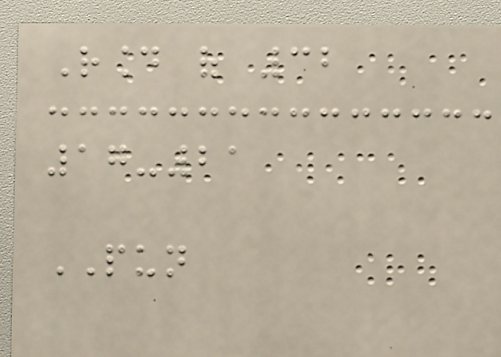Round of 32
17-21
PUN
